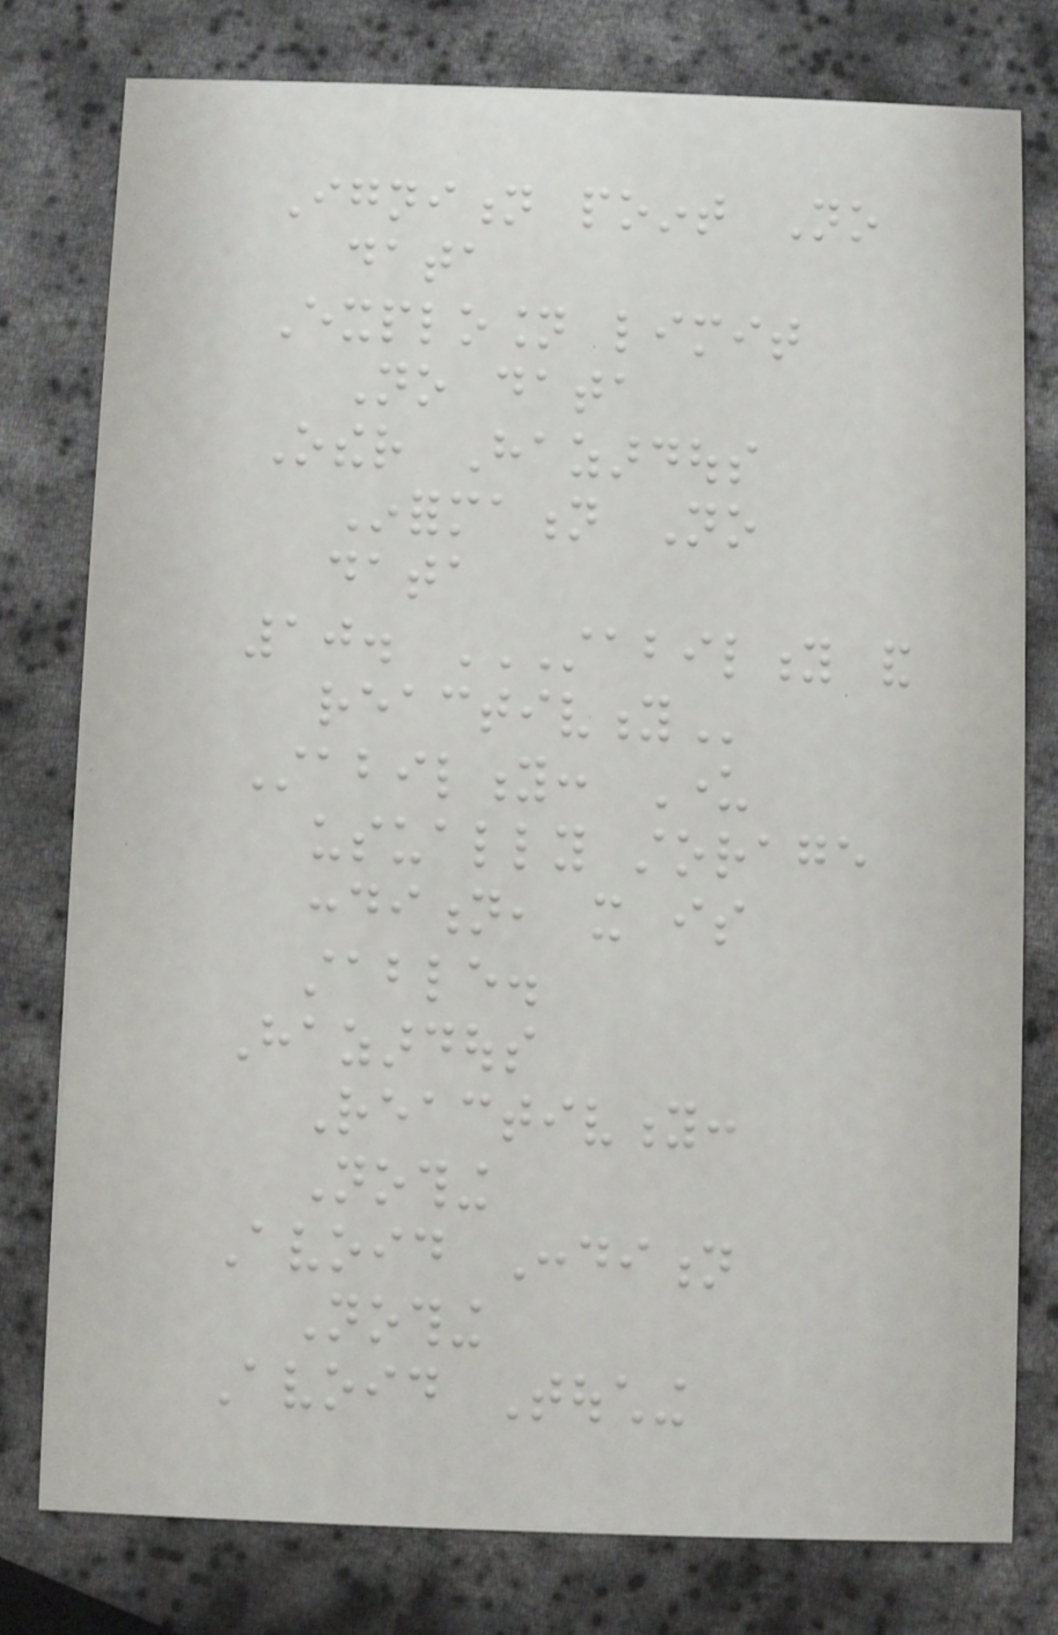Ignition point No
data
Explosion limit
No data
Other Hazardous
Information No
data
10. STABILITY AND
REACTIVITY
Stability: Under
usually storage
condition, it is
stable.
Hazardous
Reactivity:
Nothing
Avoid Condition
Nothing
Avoid Touching
